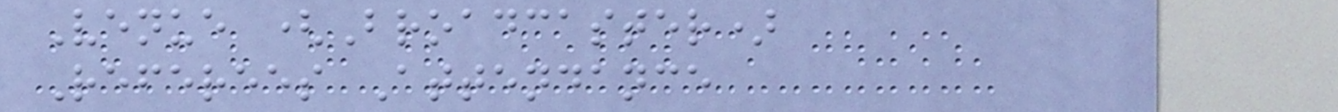Venue (Broadcaster)
Referees Attendance
